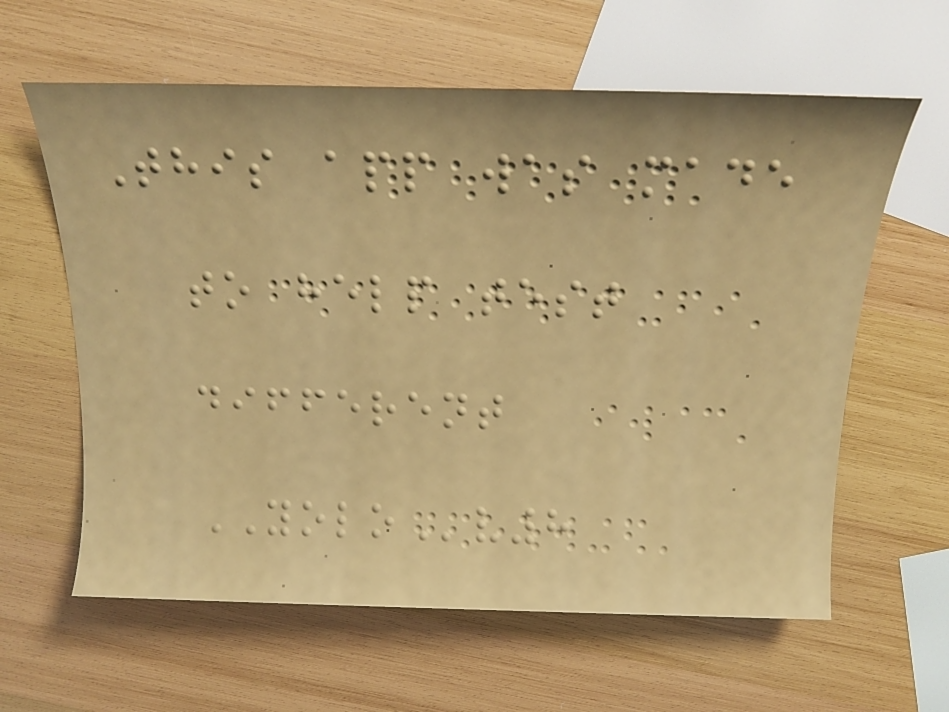This app was made
to help test
different
YOLOv8
